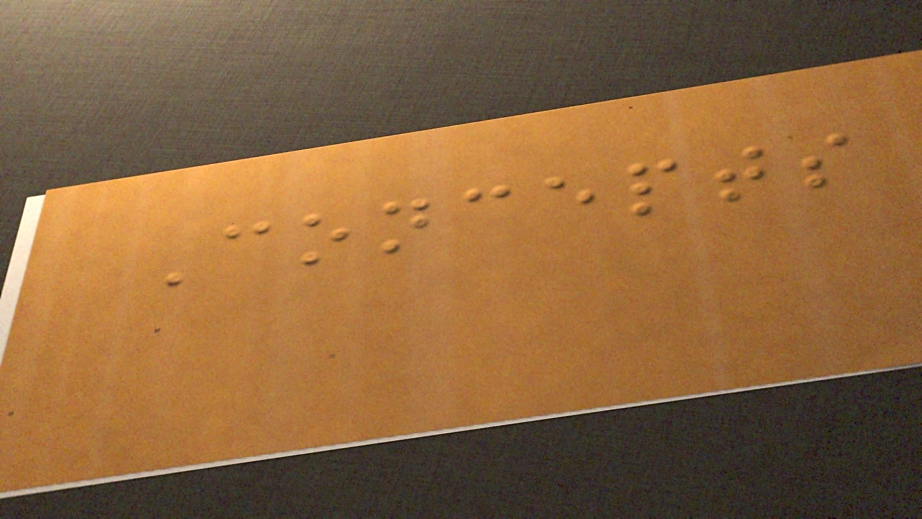Concepts
